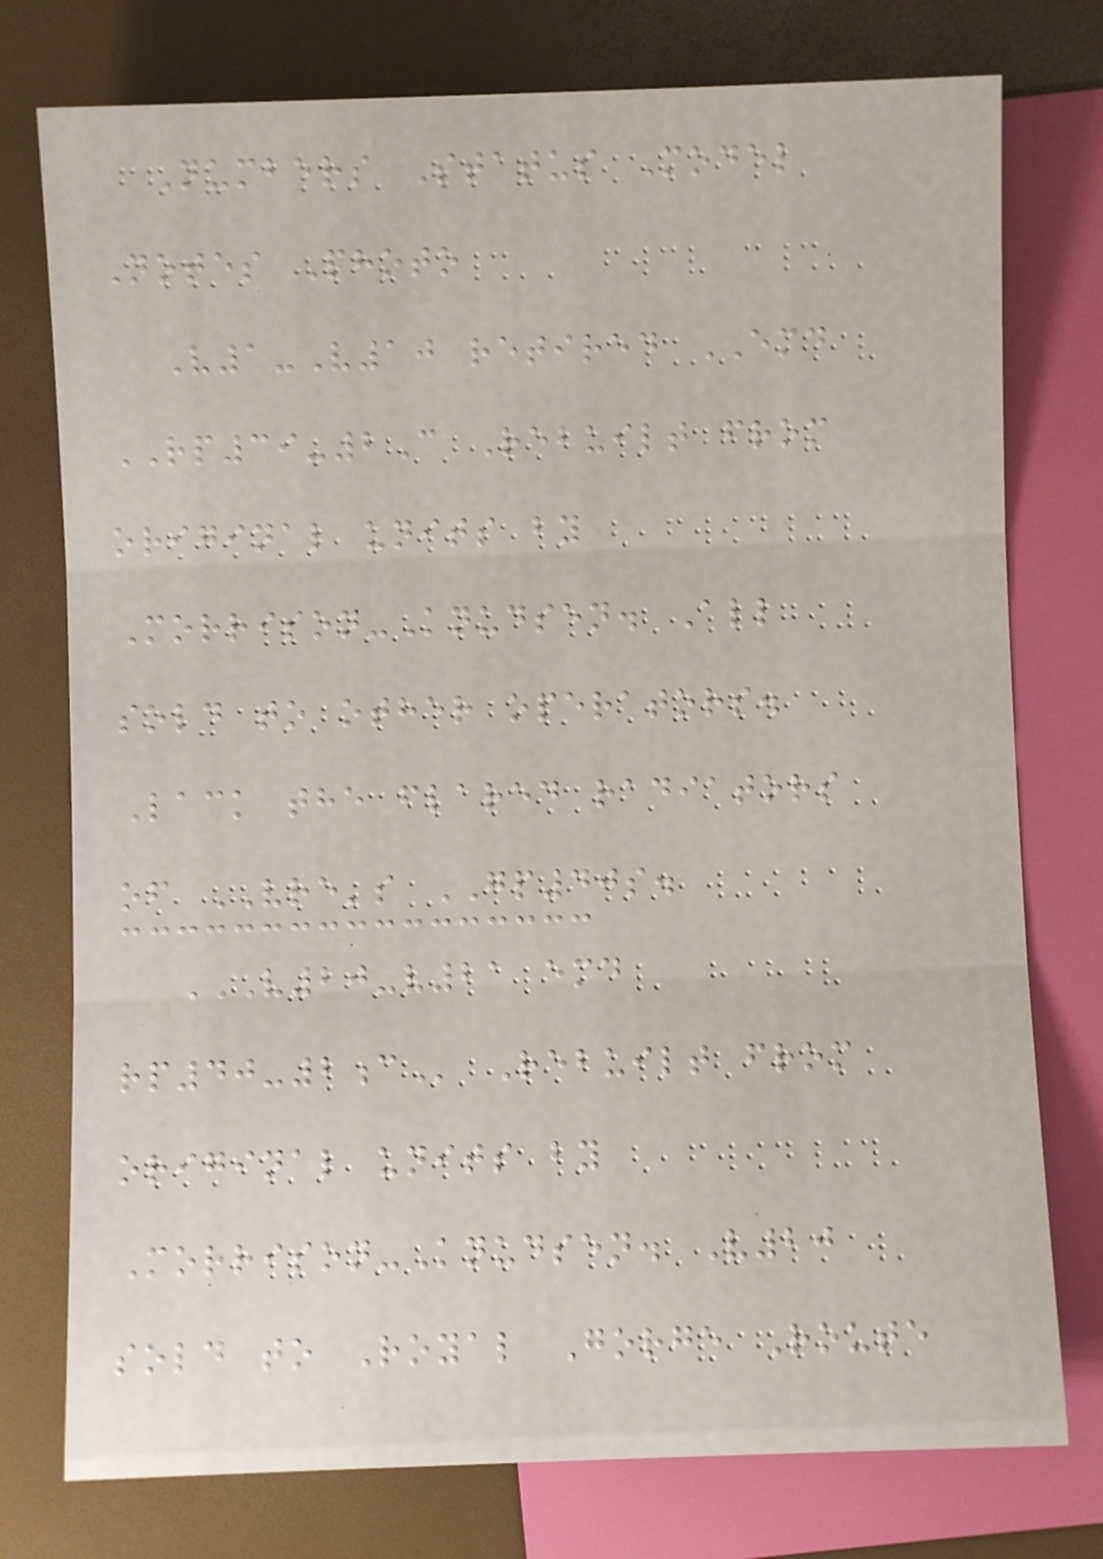Numbers Status Model
Notes Photo
V1-V10 retired EMD
RP39-2C Rebuilt from
original units by
Morrison-Knudsen. All
sold to other operators.
Lack the flared radiators
of VRE's GP40s.
V20-V21 EMD
RP40-2C Rebuilt from
original units by
Morrison-Knudsen. V20
sold to Royal Gorge Route
